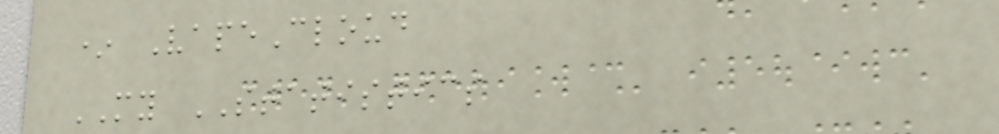* VapeCloud
MY STATISTICS
